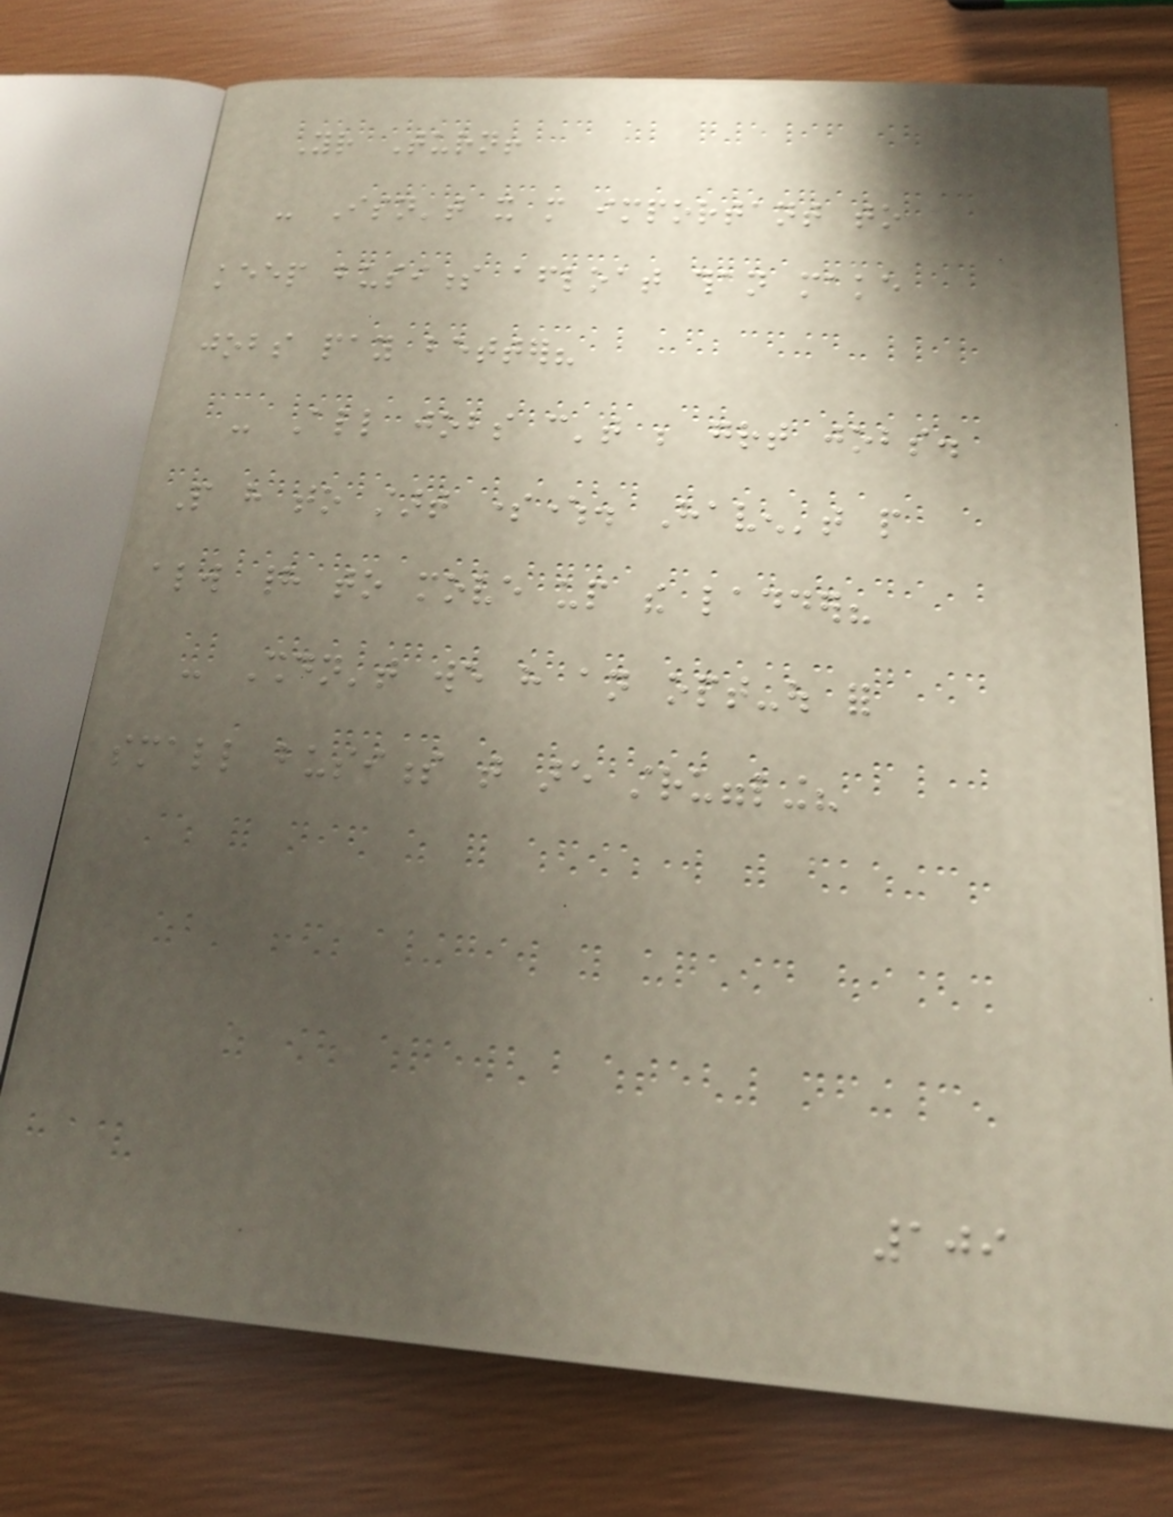Your Turn!
- Isn't it more important to
keep business afloat than make
jobs pay better?
- All jobs can't be great jobs.
People have to start somewhere. Haven't people
always had to move up the ladder?
- Shouldn't we have an opt-out for
small business that are struggling?
109
